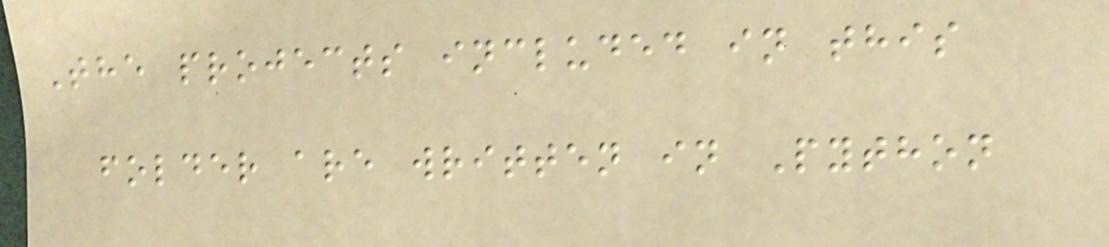The projects included in this
folder are written in Python
